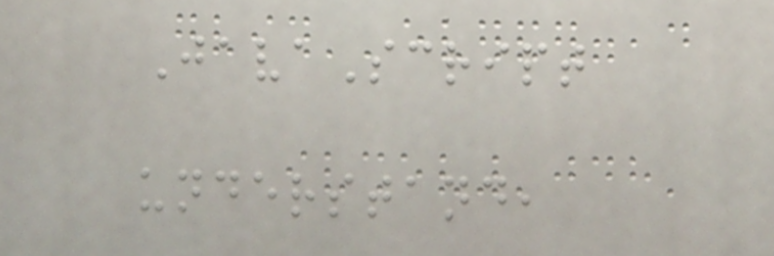JavaScript
understand,
